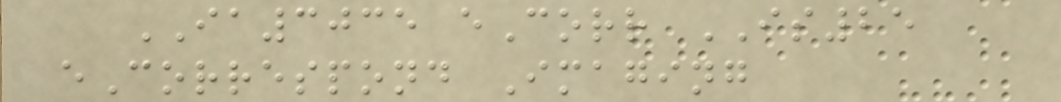IA3035 eCorr IS25
eCorrespond Imaging
